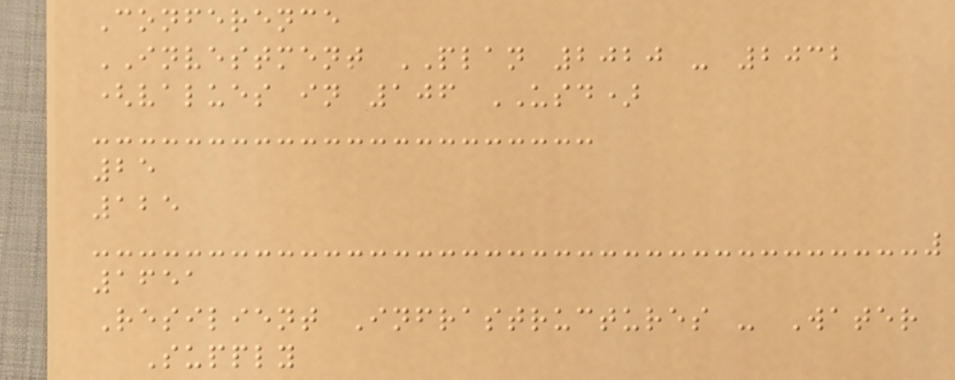Conference
INVESTMENT PLAN 2020 - 2032
(values in 106 USD)
25
125
1651
Resilient Infrastructures - Water
Supply
